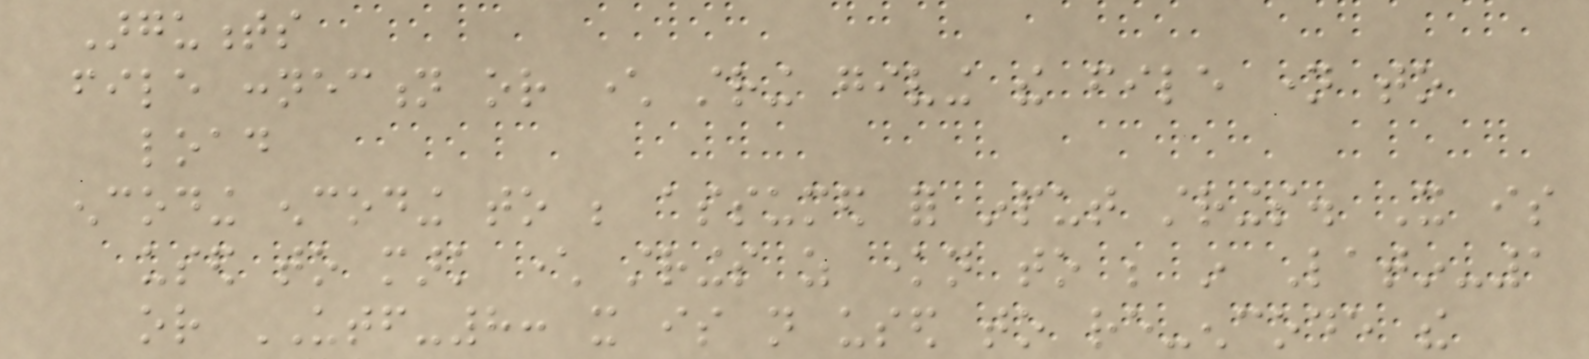Arguments
file connection or character string giving the file name to
load
encoding encoding to be assumed for input strings. It is
used to mark character strings as known to be in Latin-1
or UTF-8: it is not used to re-encode the
